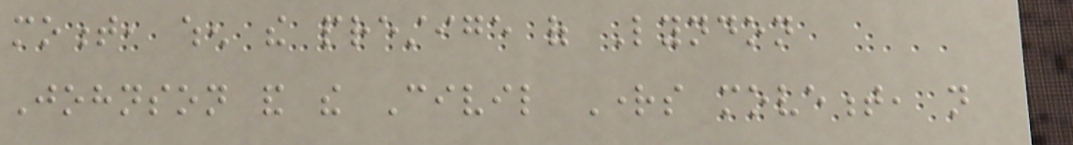moment, when the prestige of Lyndon
Johnson and the Civil Rights movement, not
